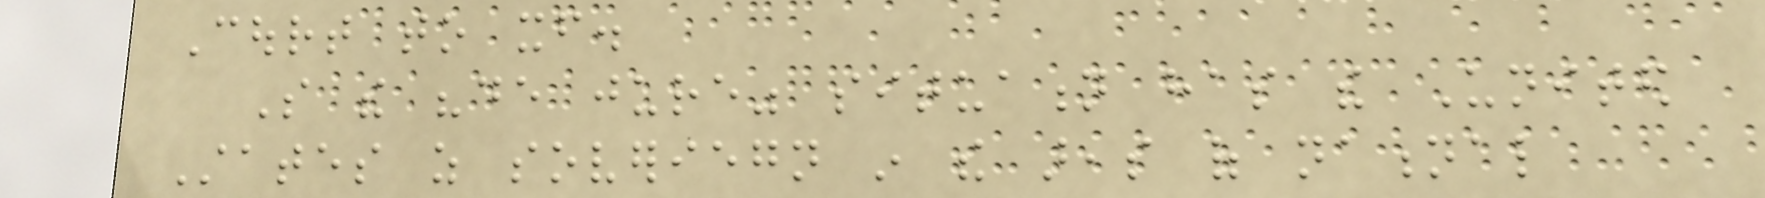Court to itself.
So the "de jure" situation has the United
States as soveriegn in the areas of national
